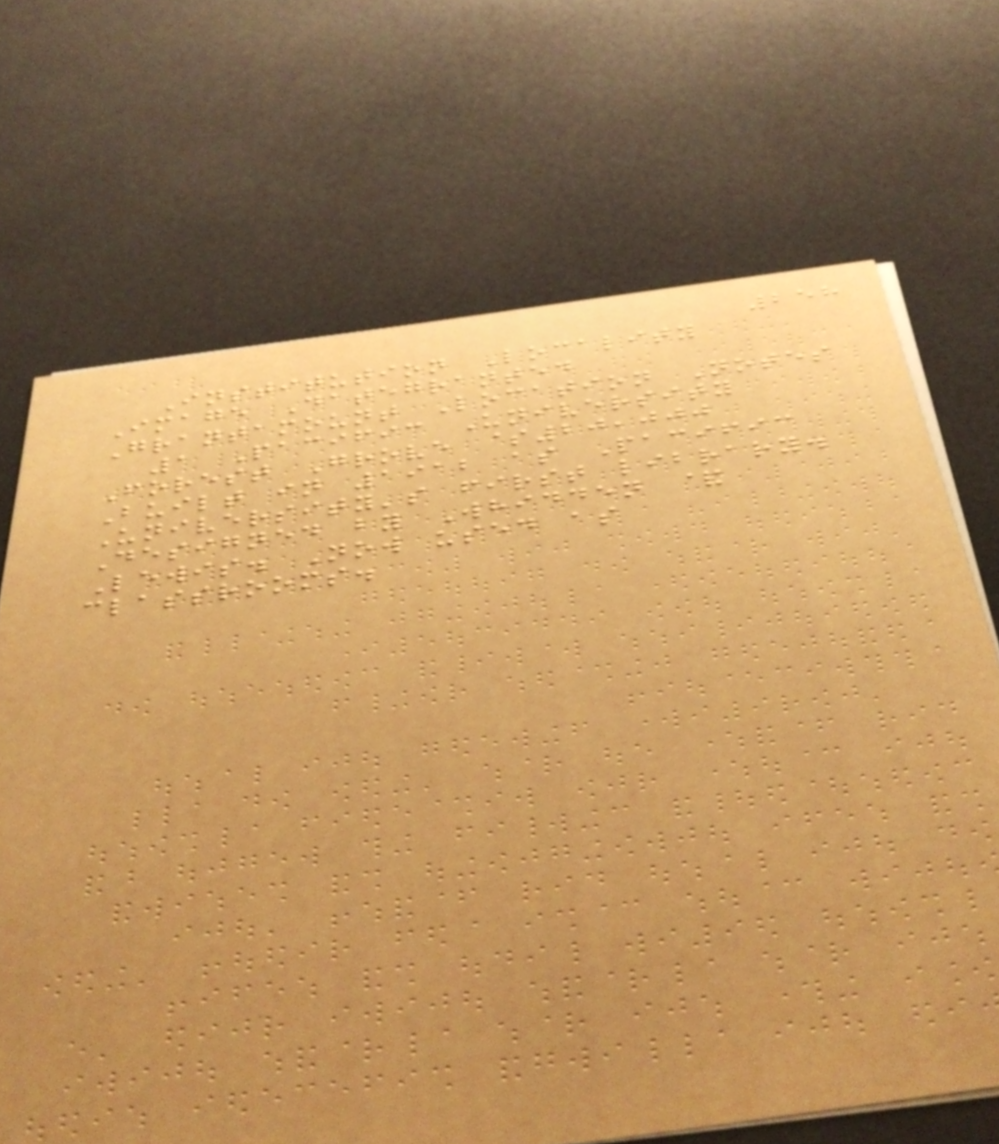258
Institution Locality
Image Dategranted
Grantamount Location Notes
1 Pacific University
Forest Grove $20,000
Built in 1912 as Pacific
University's first library.
Designed by Whidden &
Lewis. Now used as
classrooms.
